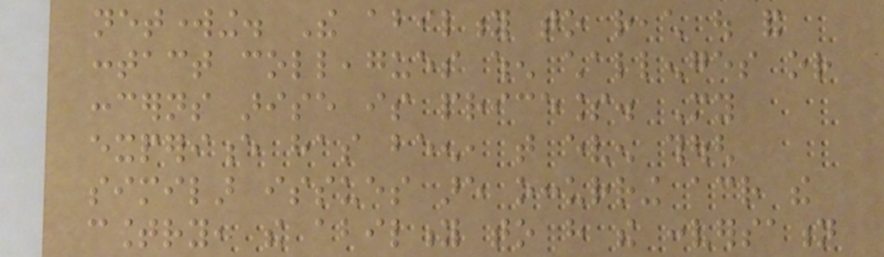networking. The ability to reach out and
contact colleagues when challenges or
concerns arise is priceless. My
experience has been, that even though
similar issues are occurring across the
country, the ability to have the conversation
